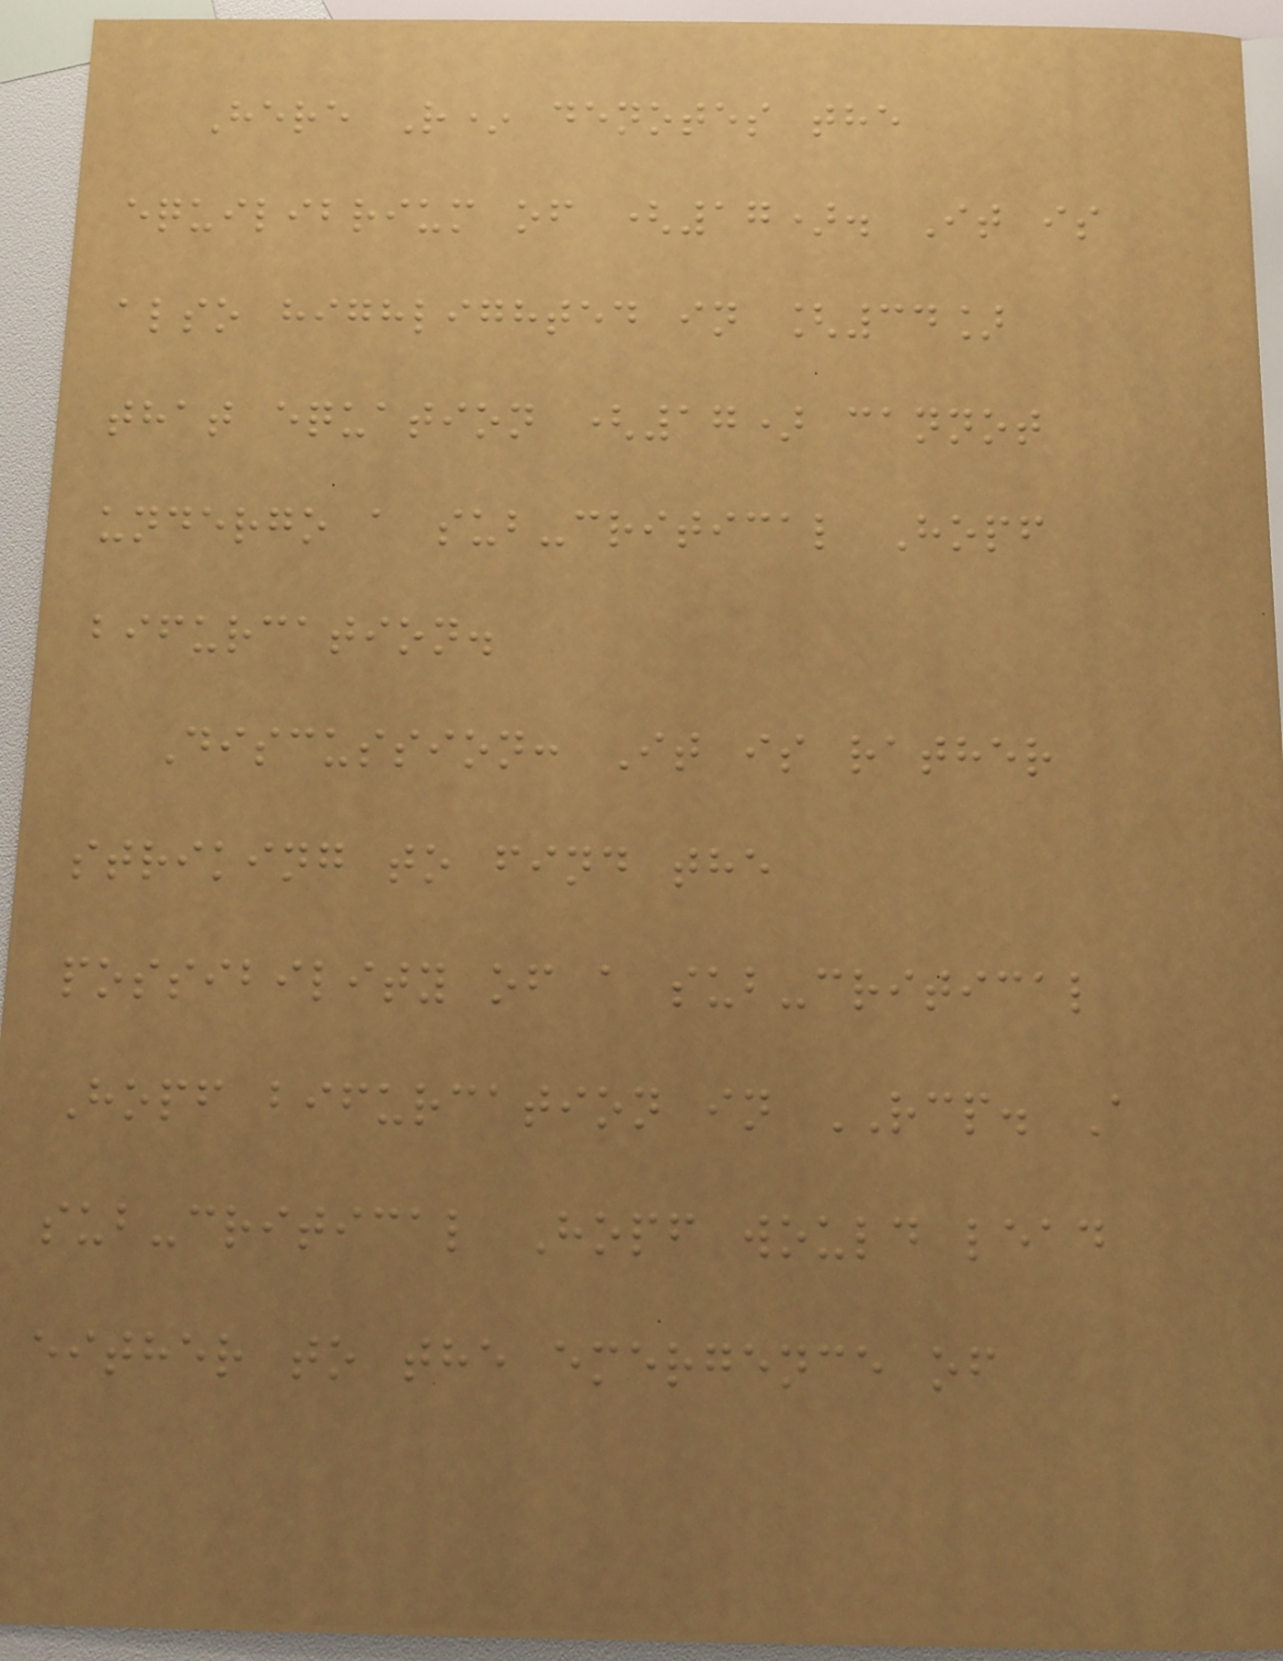Here R* denotes the
equilibrium of (17). It is
also highlighted in [34]
that equation (17) cannot
undergo a sub-critical Hopf
bifurcation.
Discussion: It is rather
striking to find the
possibility of a sub-critical
Hopf bifurcation in RCP. A
sub-critical Hopf would lead
either to the emergence of
